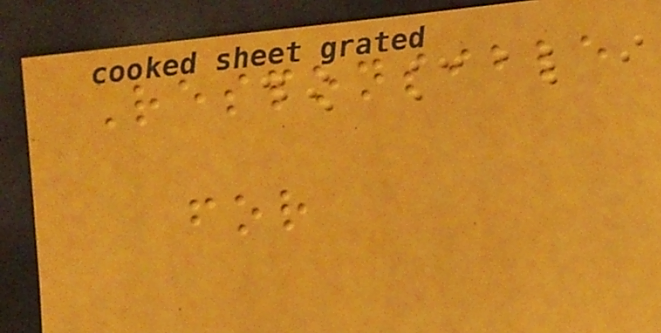Responsible
for
